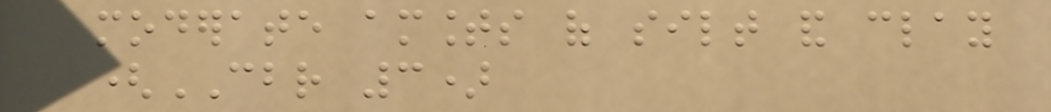moderate amounts of silt and clay
(CBR 3)
